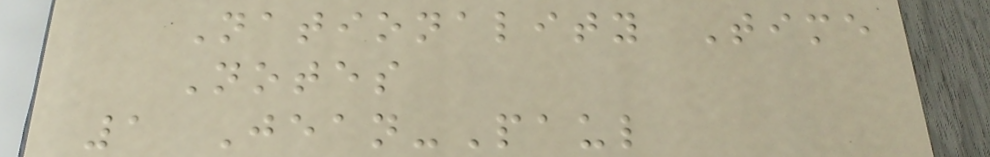Nationality Time
Notes
1 Jean-Paul
